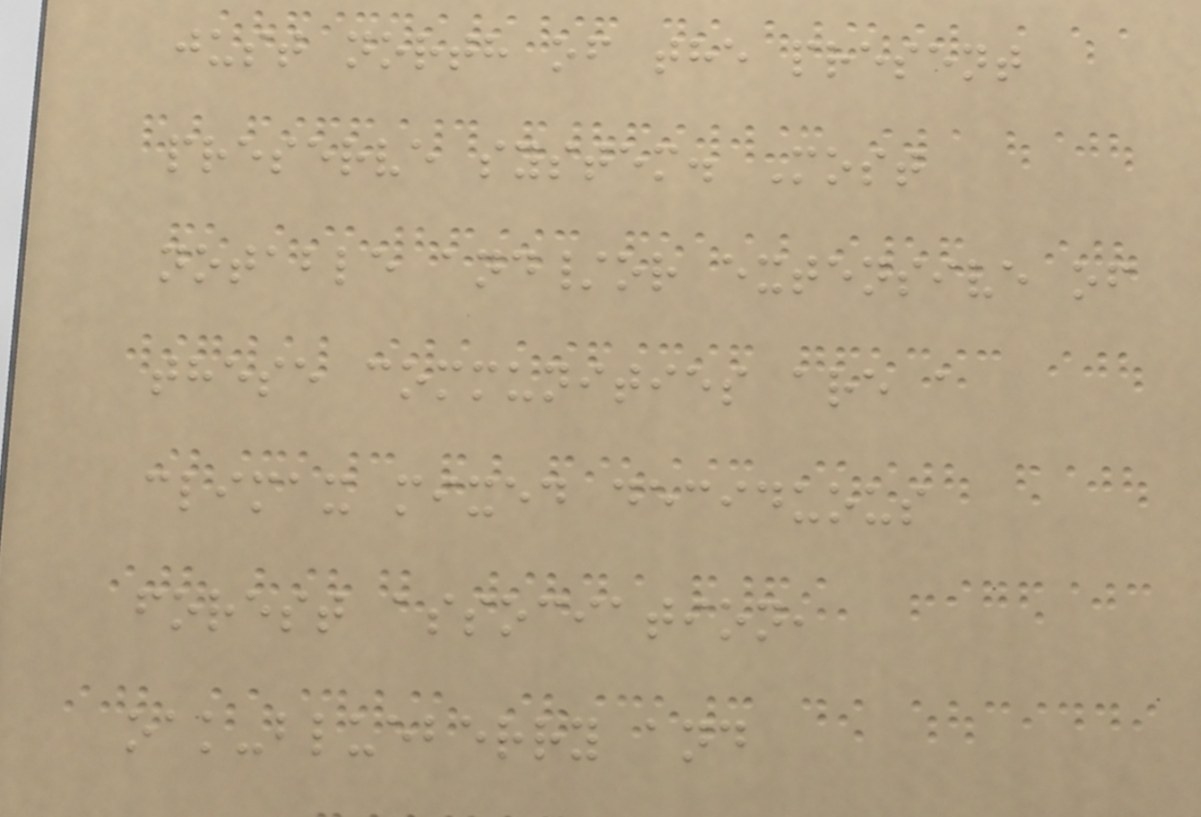just north of the present
preserve system. Most
notable and/or extensive of
these communities are a
climax mixed deciduous
forest association,
oak-blueberry and
